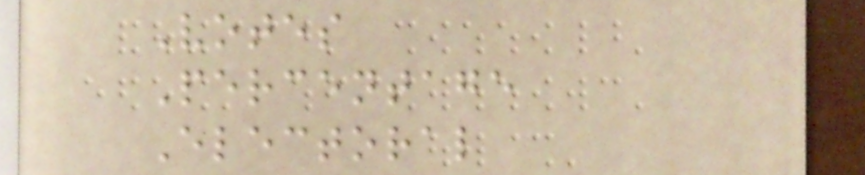Votes
Percentage
Electoral
